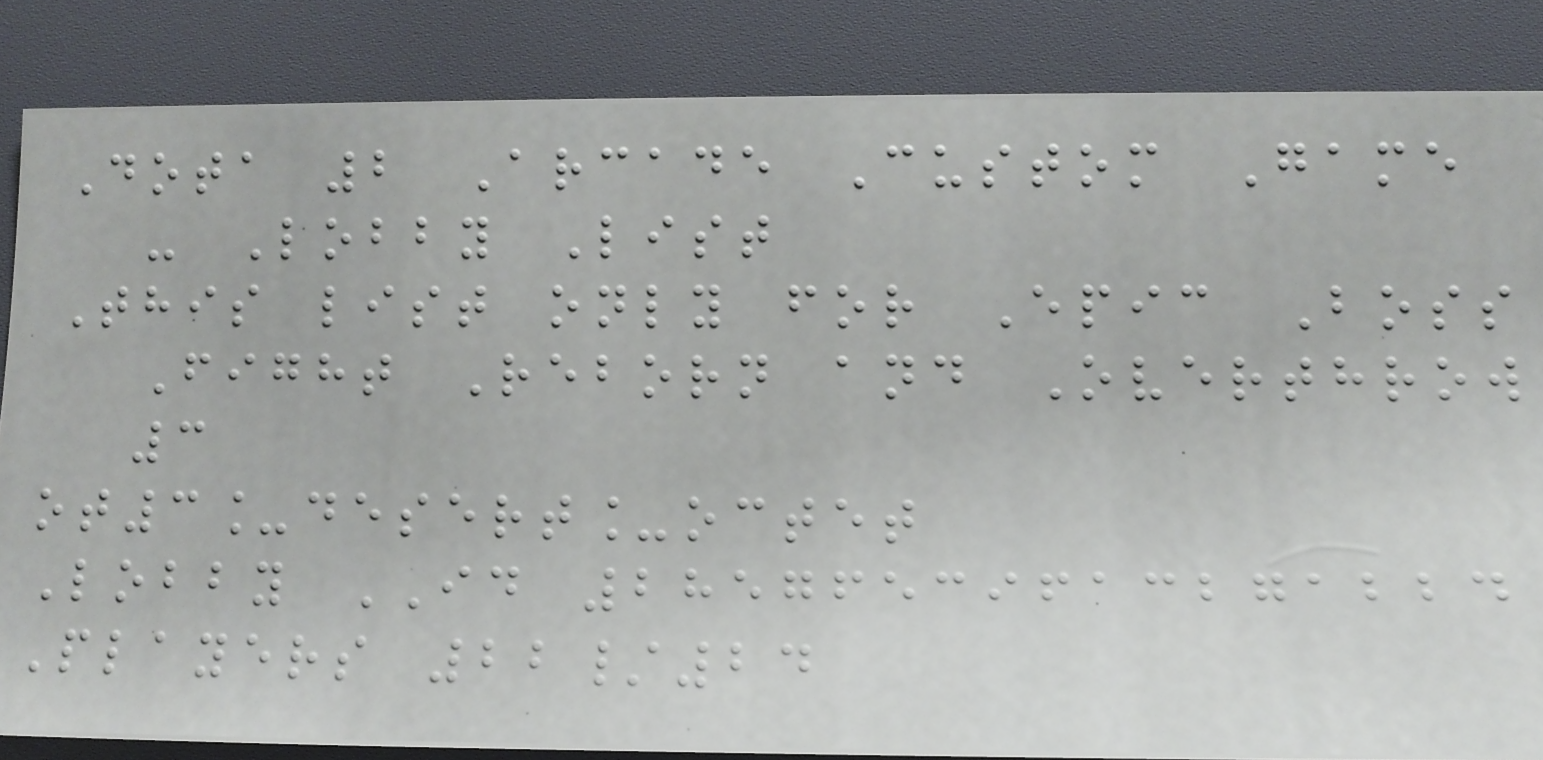Dota 2 Arcade Custom Game
- Lobby List
This list only for Epic Boss
Fight Reborn and Overthrow
3
ot3_desert_octet
Lobby ID 28576539613271224
Players 22/24
